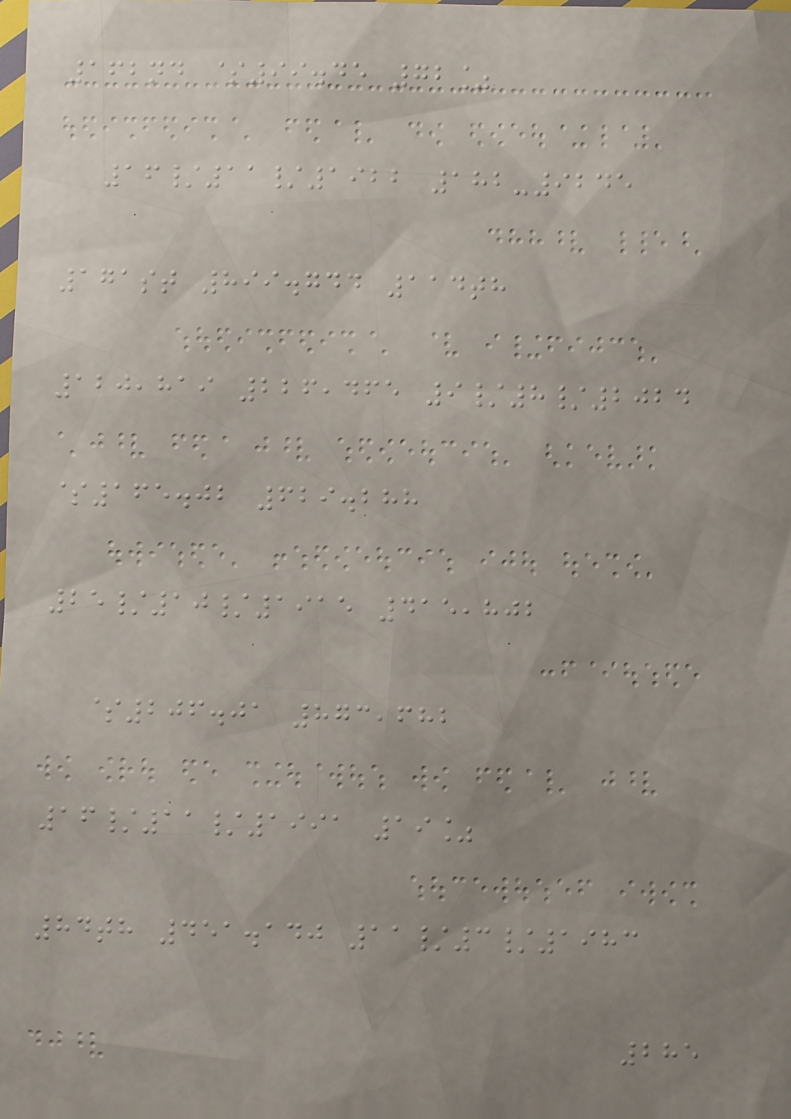162nd $99.45 72%
16/11/1922 182-9245
171st 899.744 114th
120,819 226,465 9/8/2024
$165.02 629.288
25/10/1915 415,802
$206.01 873,682
16/11/1991 19%
84th 451.140 11/3/1983
285
